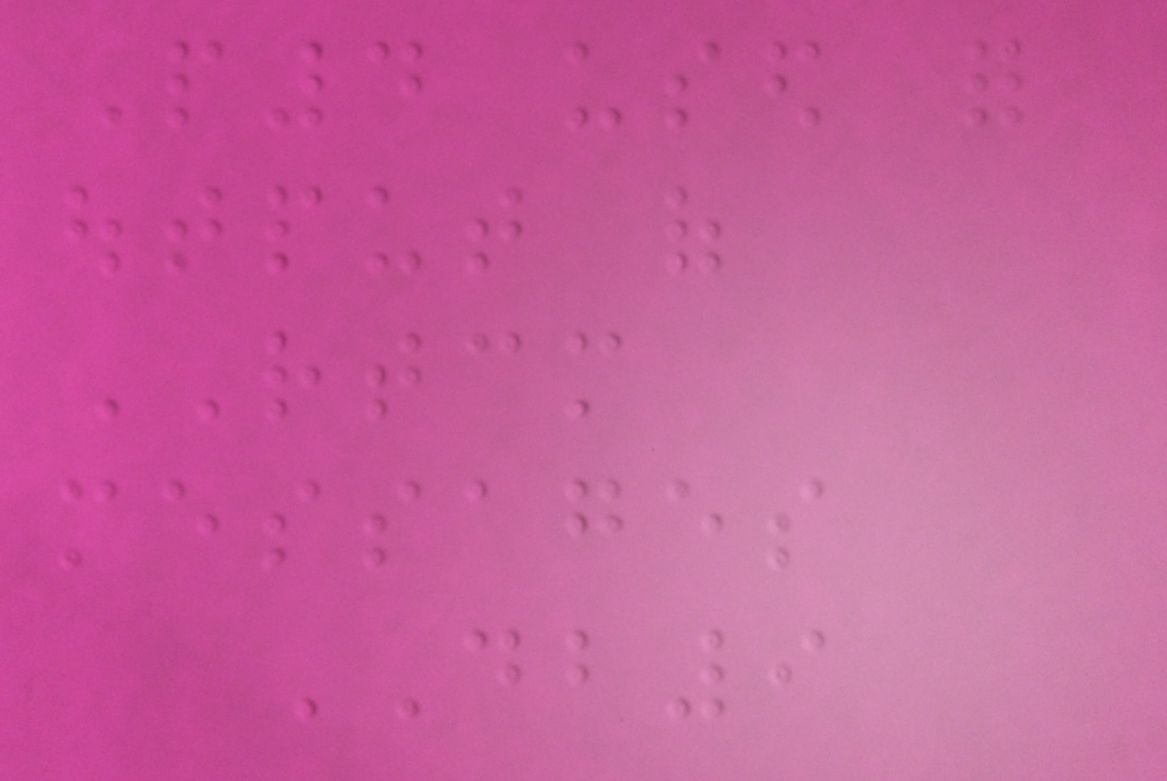P4 used for
output of
RTCM
messages
DB9
